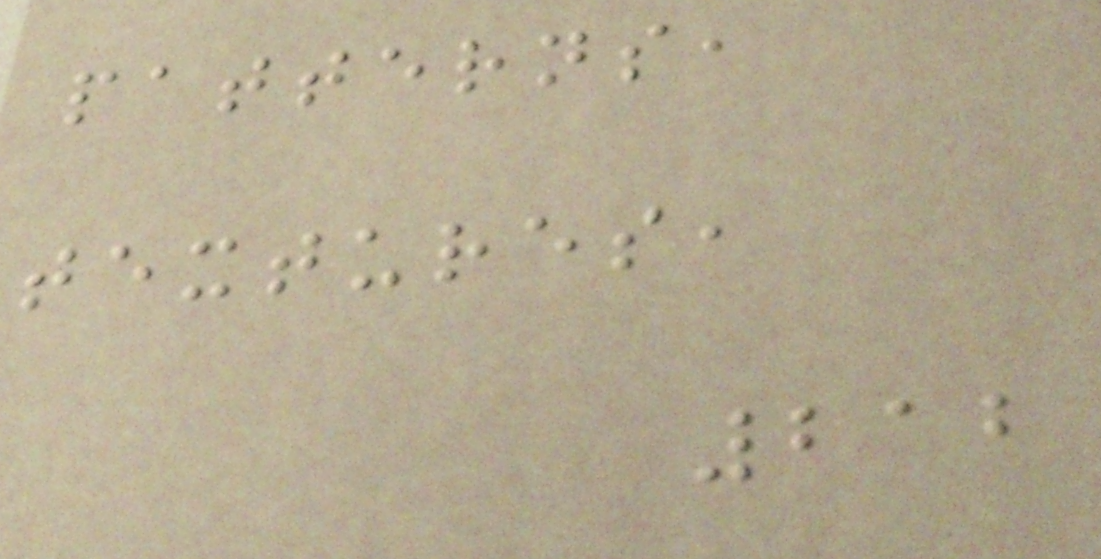patterns,
textures,
212
